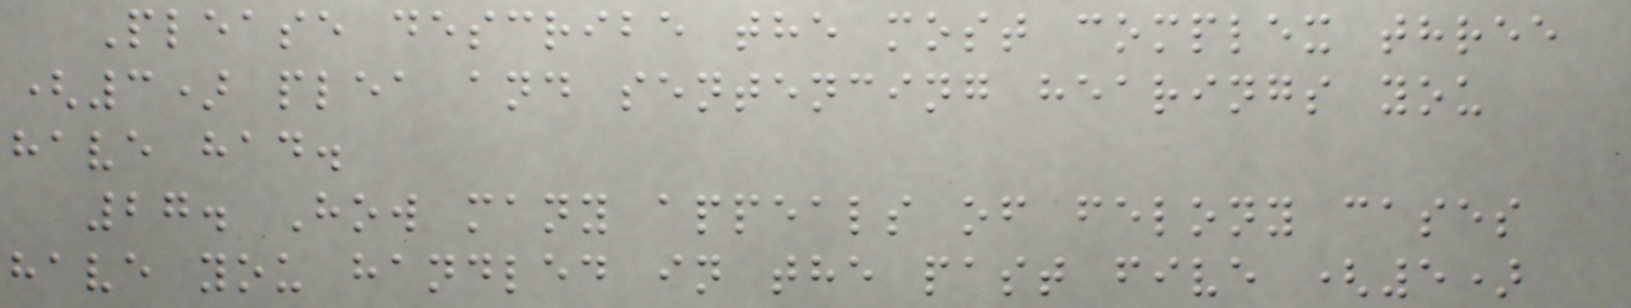Please describe the most complex three
(3) plea and sentencing hearings you
have had.
27. How many appeals of felony cases
have you handled in the past five (5)
